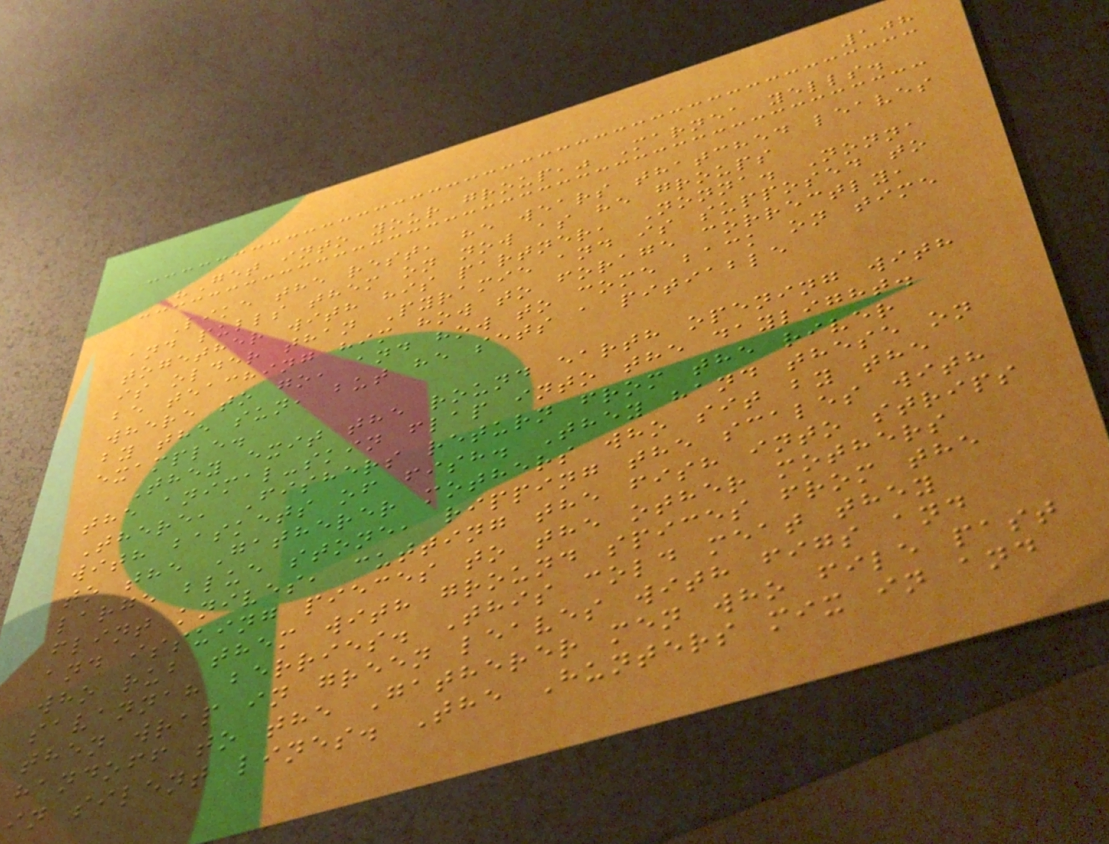108
"Get into your group," Marnea yells.
Like the rest, he wears thatched leaves
and pulls them on now as he groups
together with his partner, Nonna. Nonna
is older than Pyramie and is supposed to
be teaching him how to forage correctly,
where to go, and how to come back on time
by the sun, but he sets a pitiable
example.
They exit the round earth opening with
the animal-skin flap into the daylight.
There, Fishers return from the river
with baskets of fish. They hand these on
to the Gatherer mothers who sit by the
large blue stone, ripping the scales with
flint knives, cutting the fish into strips
and issuing pieces to the other mothers
who rub them with ground spices from the
savannah berries. This cold meat they
then wrap in green leaves with figs and
handoff to the Gatherer men who file past
in silent lines. The Hunters mix in and
